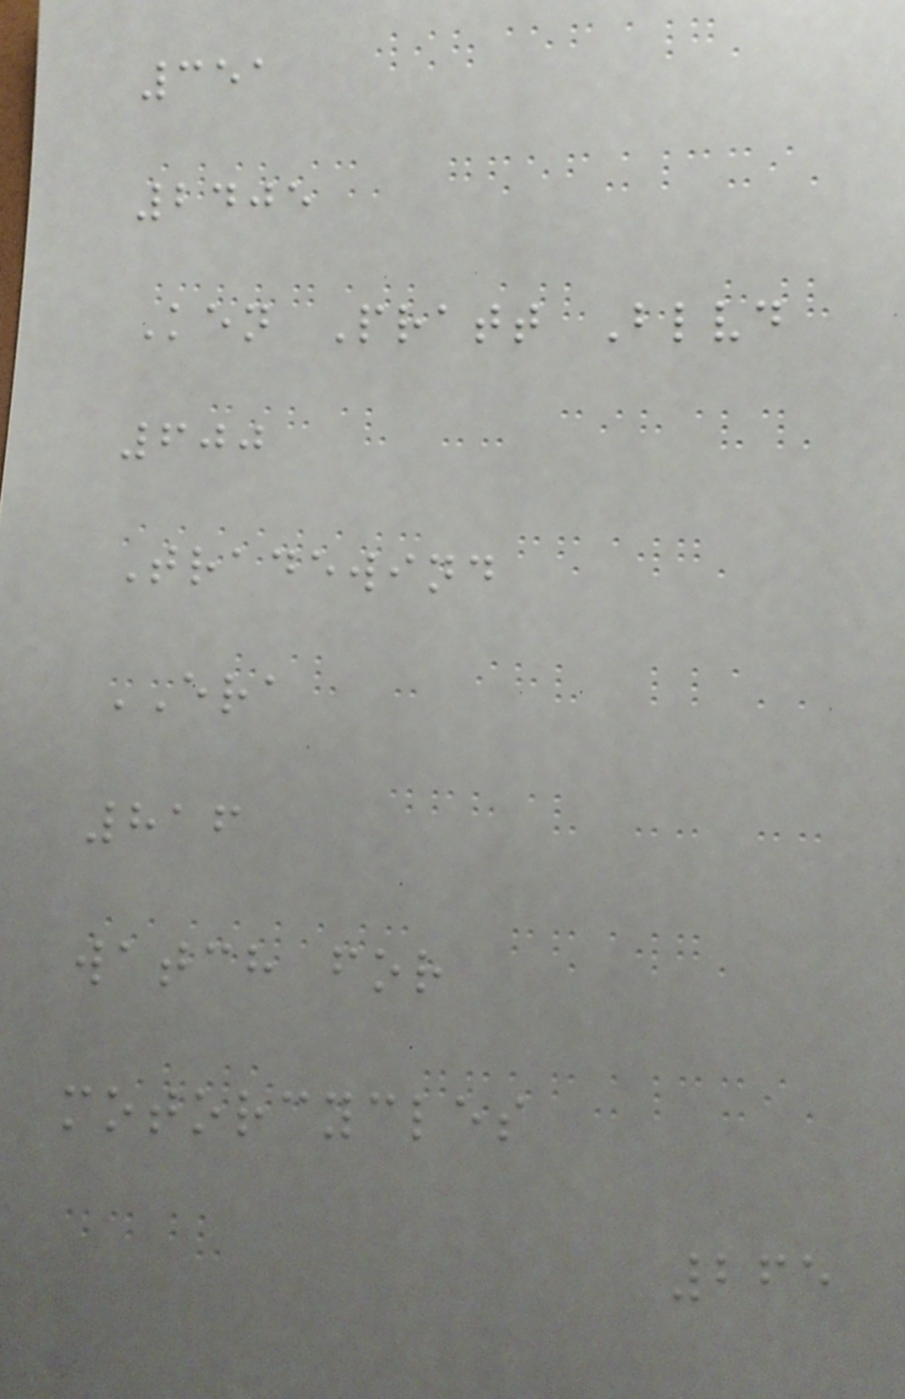351
2405
Ken Pratt Blvd
600
Tradewind
ERA
816
watch for
motorcycles
265
